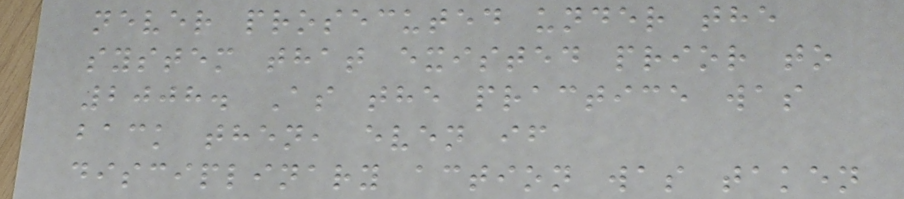never prosecuted under the
system that existed prior to
2008. As the practice was
back then, even if
disciplinary action was taken
